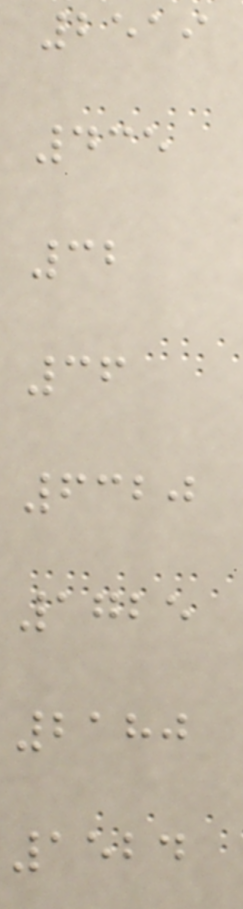2519
435
32
36
6320
1725
2180
1524
